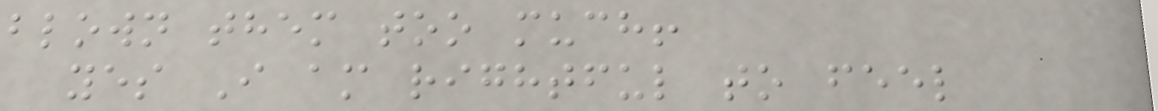blown them too much!
yes I am rightful to feel
